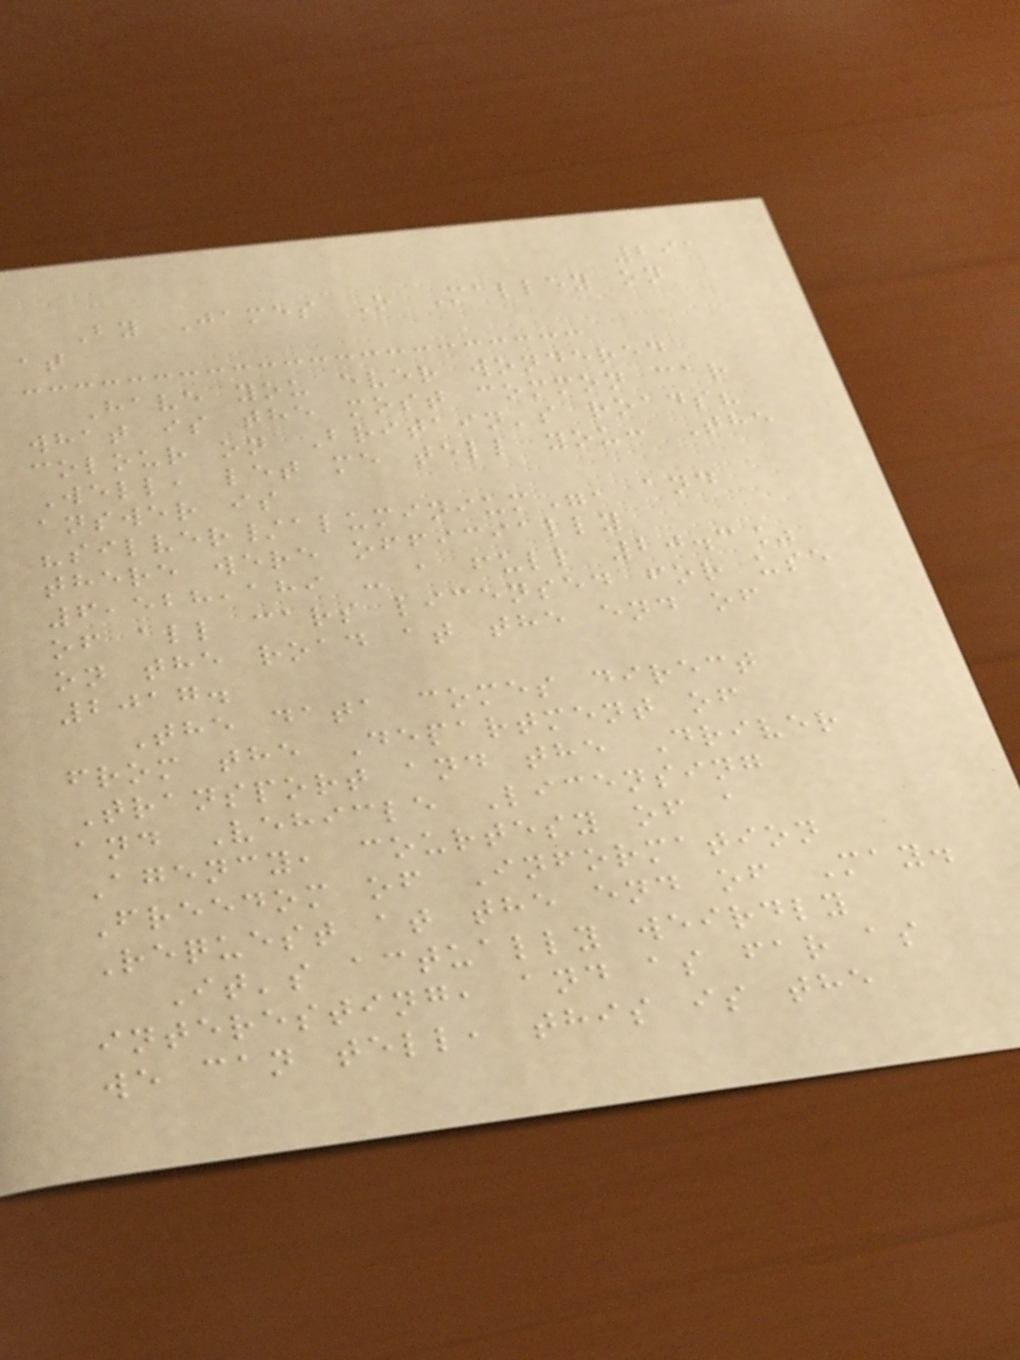291
By James O Malley on
at
Have you ever wondered
what is the most common car
colour on Britain's roads?
Well, let me tell you: The
answer is
"silver/aluminium", and
there were officially
6,528,189 - a full 20.3%
of all cars licensed for use
on the road at the end of
2017.
The data comes direct
from the Department of
Transport and the Driver
and Vehicle Licensing
Agency, courtesy of a
Freedom of Information
Request at the end of May.
It's actually weirdly
interesting, and as far as
we can tell, this is the
